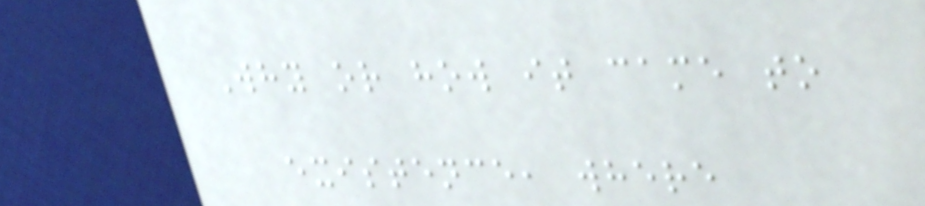Why or how it came to
existence, where
